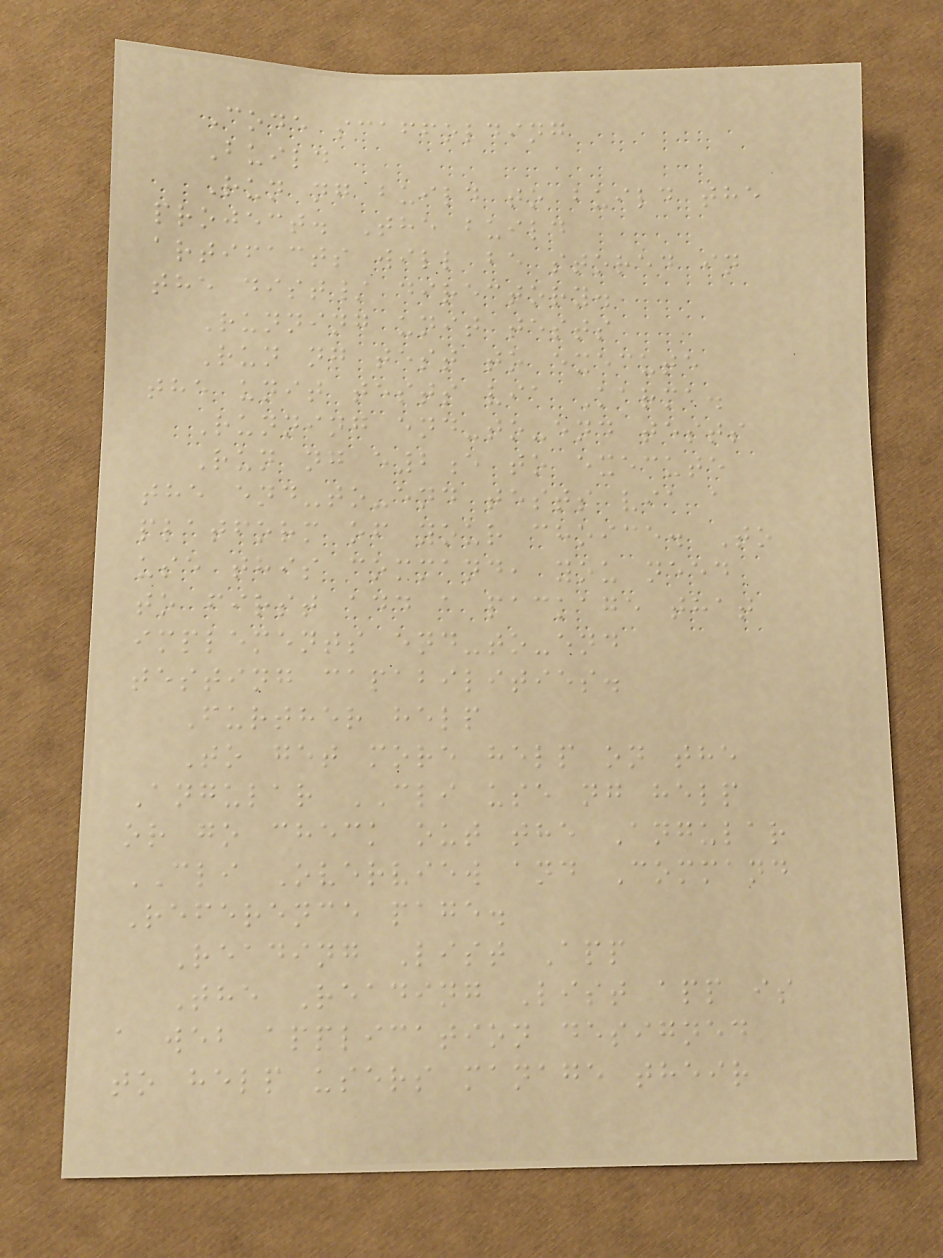Code scaffolding
Build
Run ng build to build the
project. The build
artifacts will be stored in
the dist/ directory.
Running unit tests
Run ng test to execute
the unit tests via Karma.
Running end-to-end tests
Run ng e2e to execute
the end-to-end tests via a
platform of your choice. To
use this command, you need
to first add a package that
implements end-to-end
testing capabilities.
Further help
To get more help on the
Angular CLI use ng help
or go check out the Angular
CLI Overview and Command
Reference page.
Reading List App
The Reading List app is
a web application designed
to help users manage their
